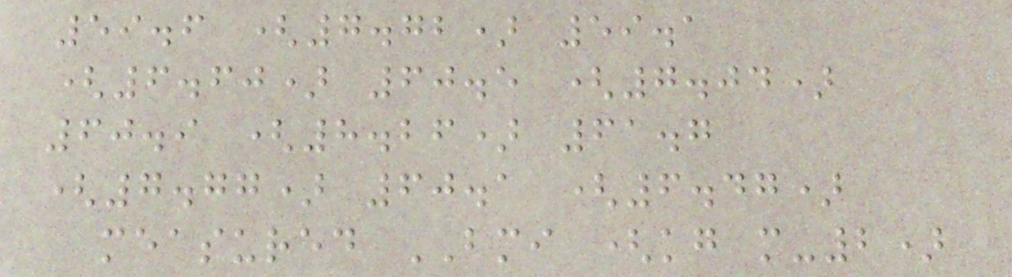59.6 (7.72) 59.1
(6.60) 60.5 (7.04)
60.9 (8.26) 61.7
(7.77) 60.1 (6.47)
measured BMI (kg m-2)
